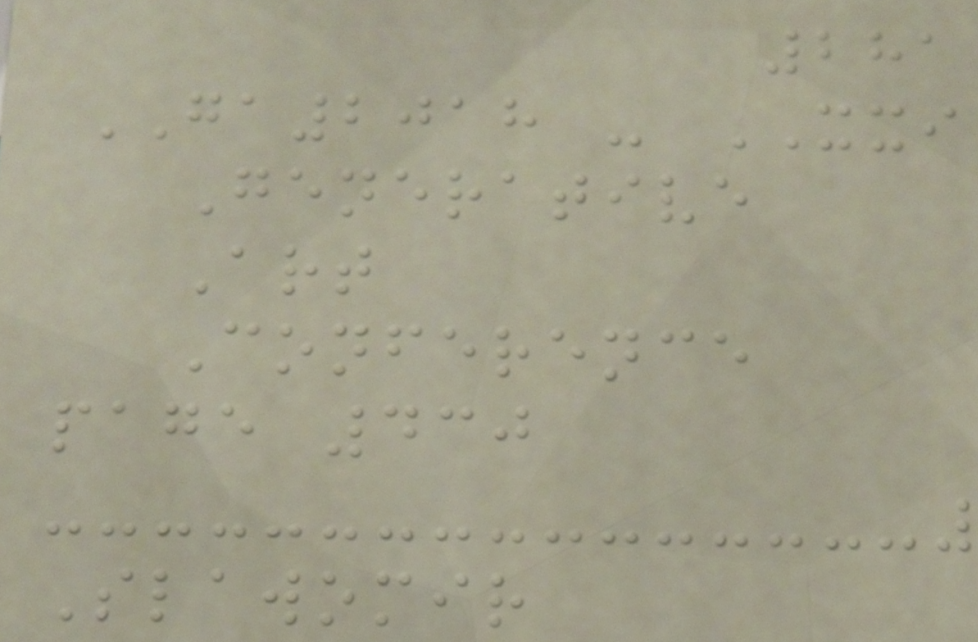281
GA2018 - XXI
Generative
Art
Conference
page 430
Slawomir
